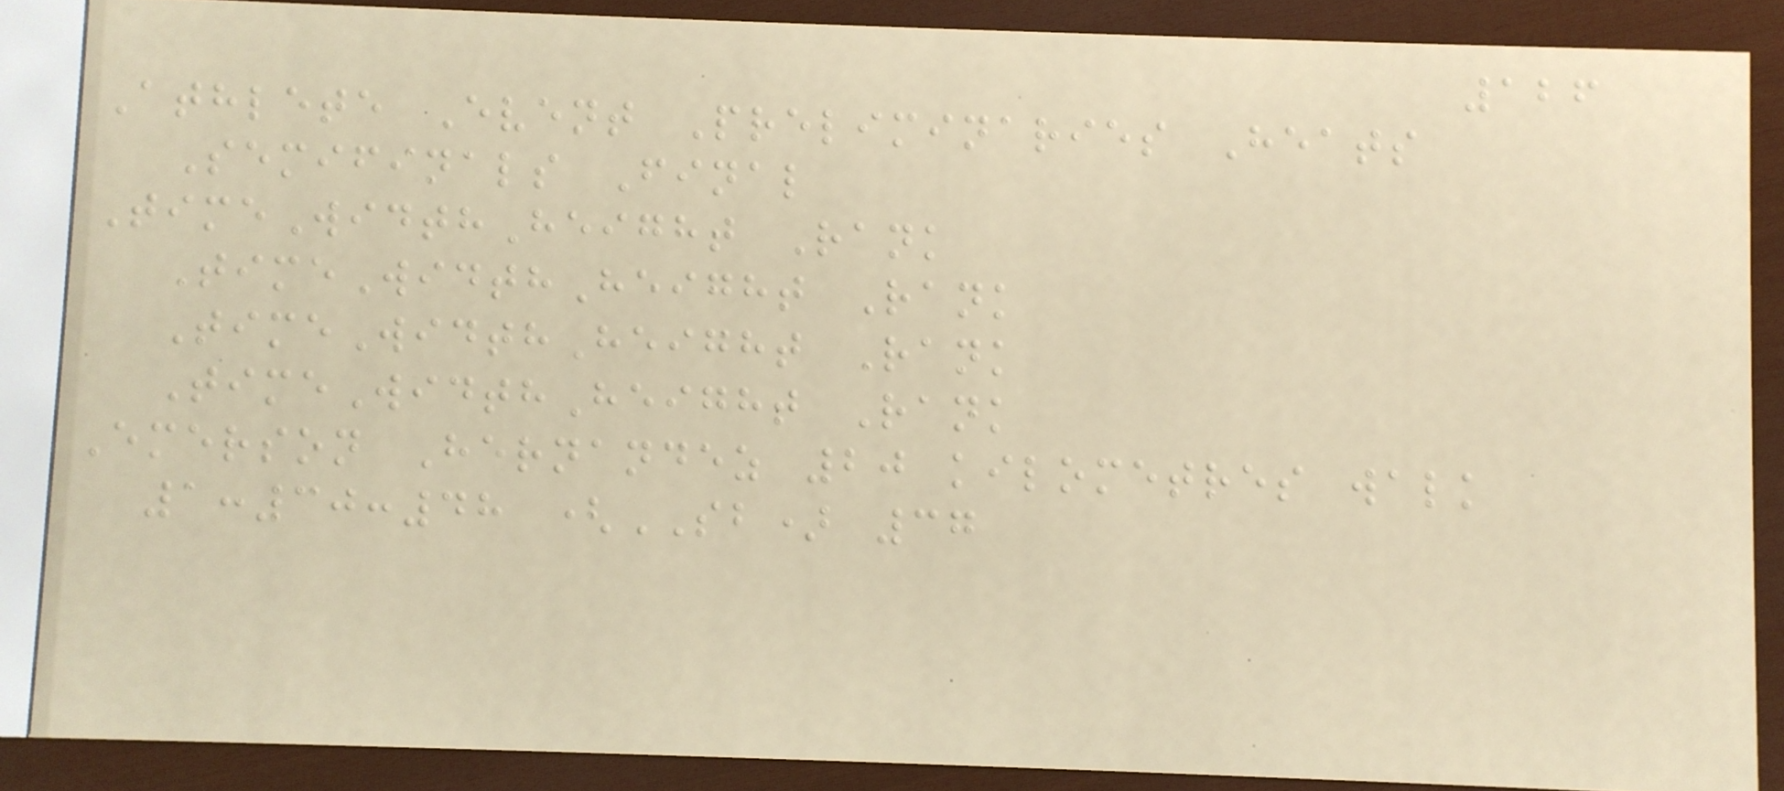126
Athlete Event Preliminaries Heats
Semifinals Final
TimeWidthHeight Rank
TimeWidthHeight Rank
TimeWidthHeight Rank
TimeWidthHeight Rank
Emerson Hernandez 20 kilometres walk
1:30:48 (SB) 37
